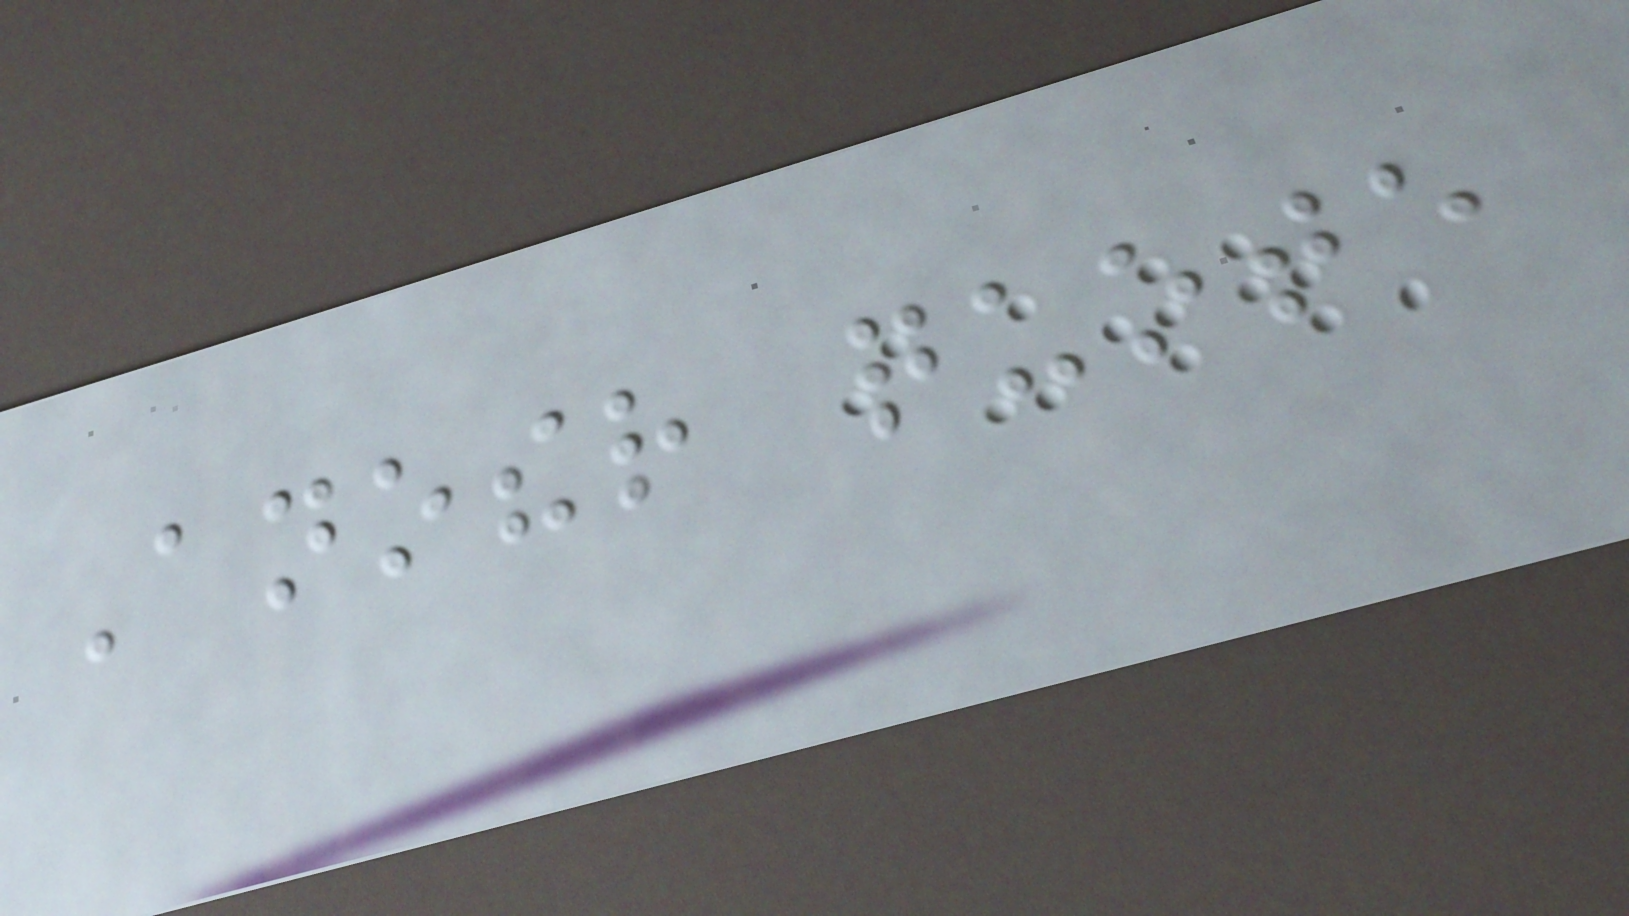Another quote
